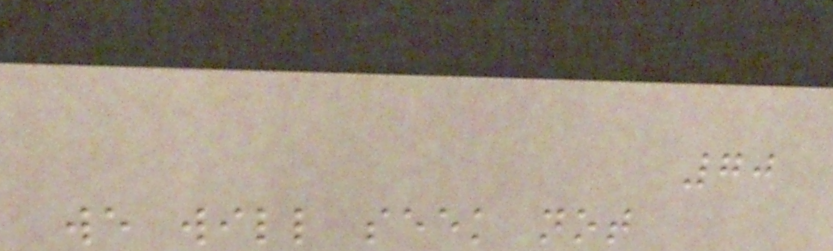70
we will seek not
